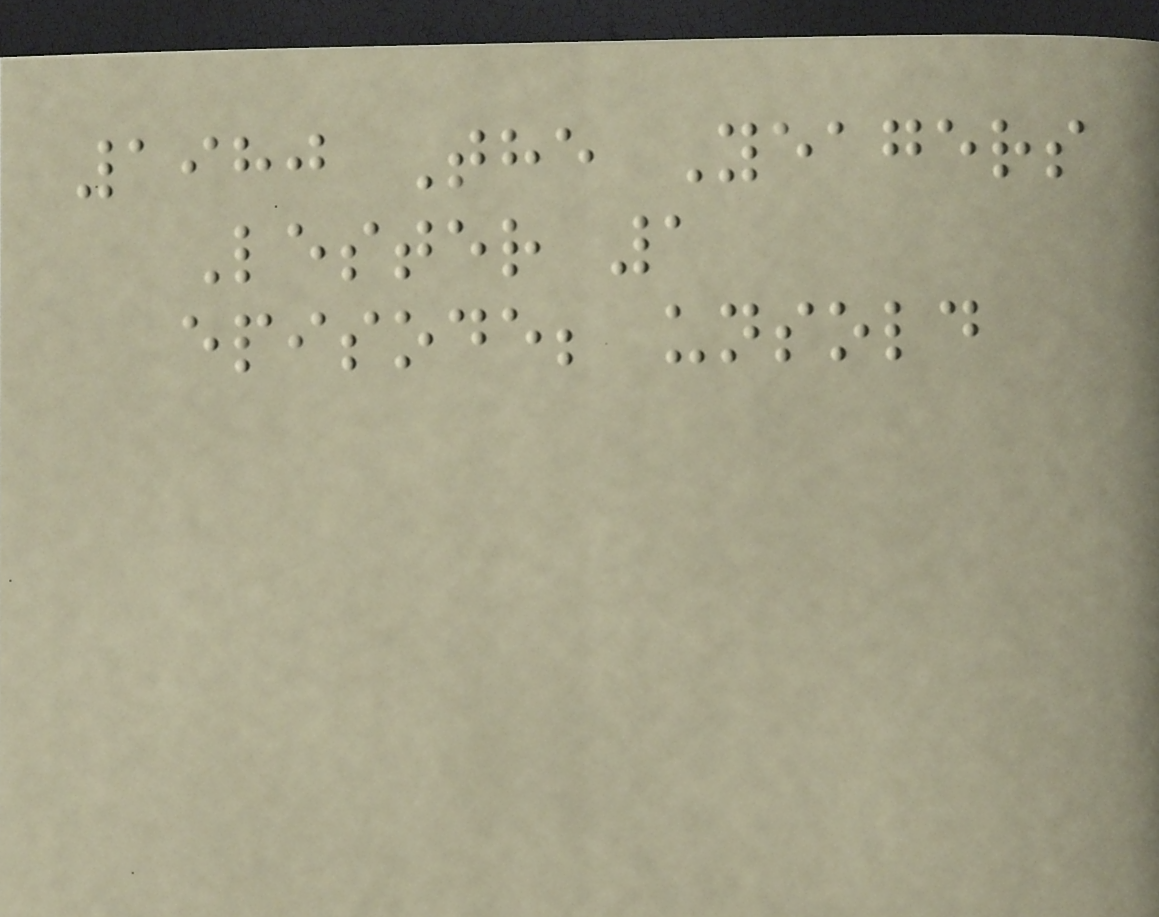1980 The Yeagers
Lester 1
episode; unsold
